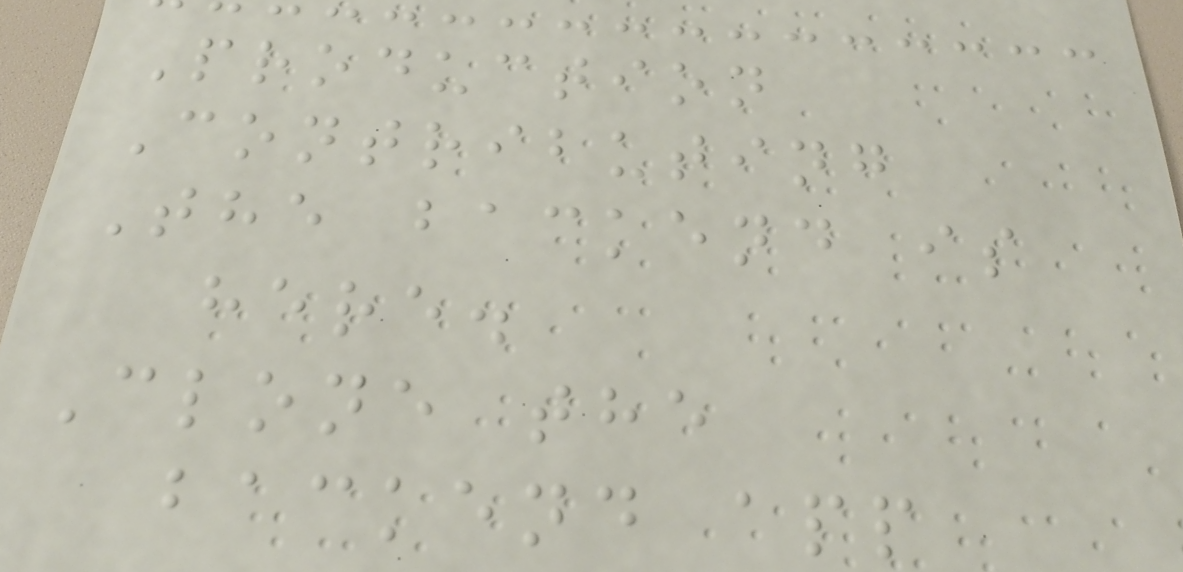Production
Contributing
The backend is
here.
Clone the
backend app
